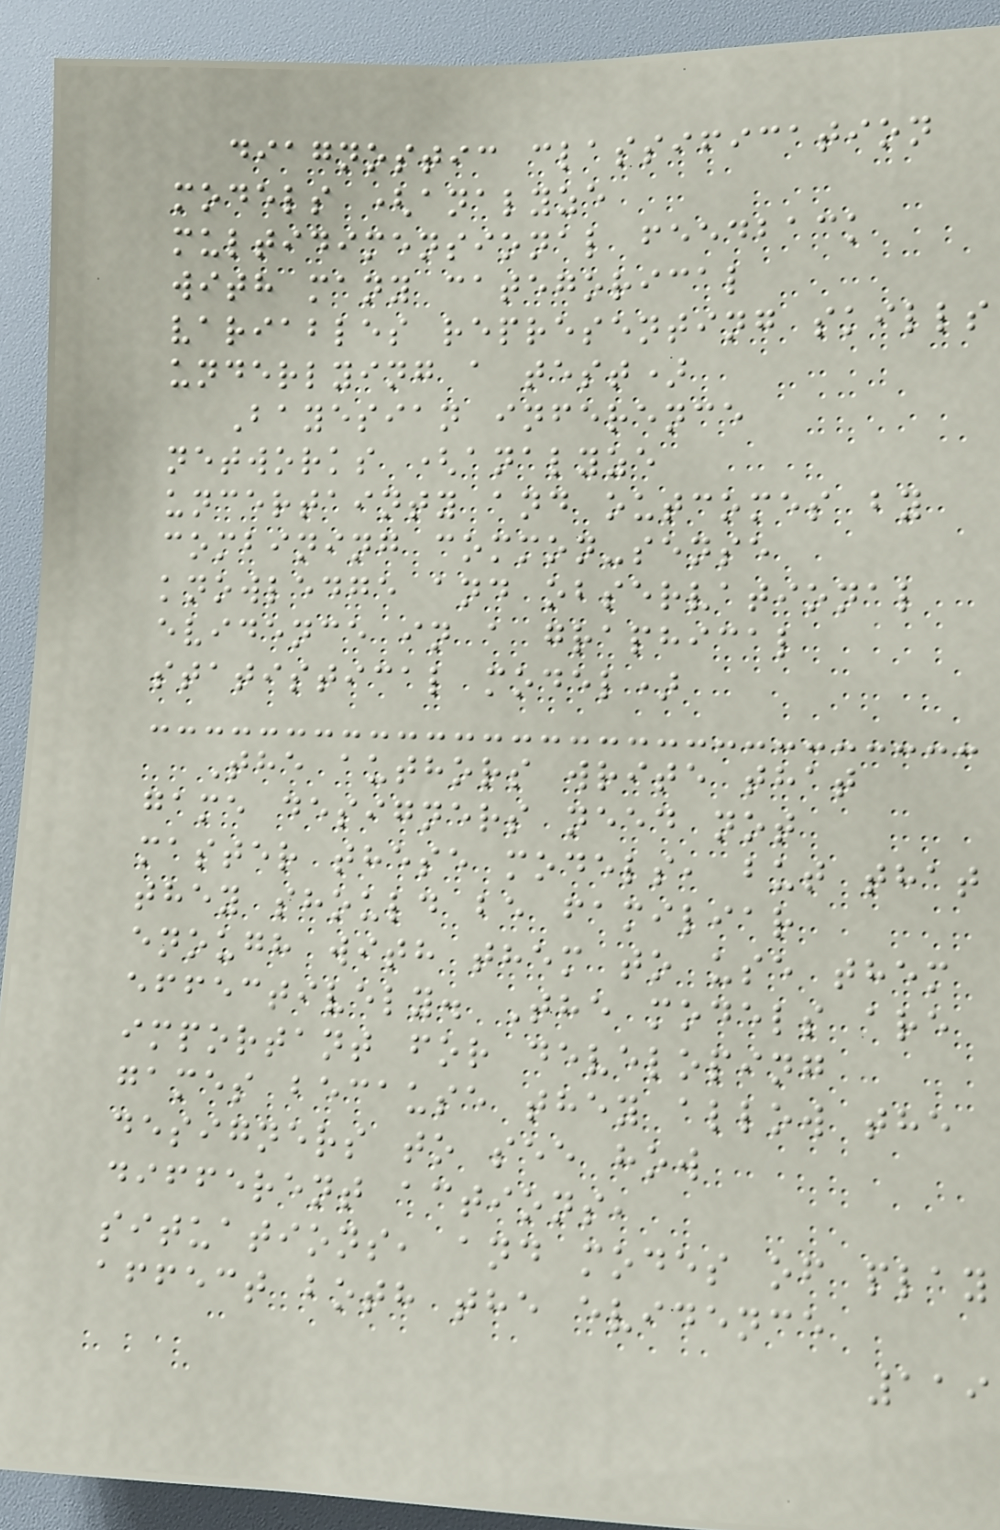diagnostic classification
models (analyze
multidimensional feedback
with many categorical
variables representing skills
underlying a test)
Bayesian inference
networks (analyze
uncertainty and outcomes by
combining common-sense
knowledge and observational
evidence in a graphical
statistical model)
The authors write that
game designers need not
master these models, but that
they should be familiar
enough with them to use them
effectively. The models are
important for developing
games because they allow the
designers to see how
different actions,
situations, and modes of play
affect both the evidence
119
